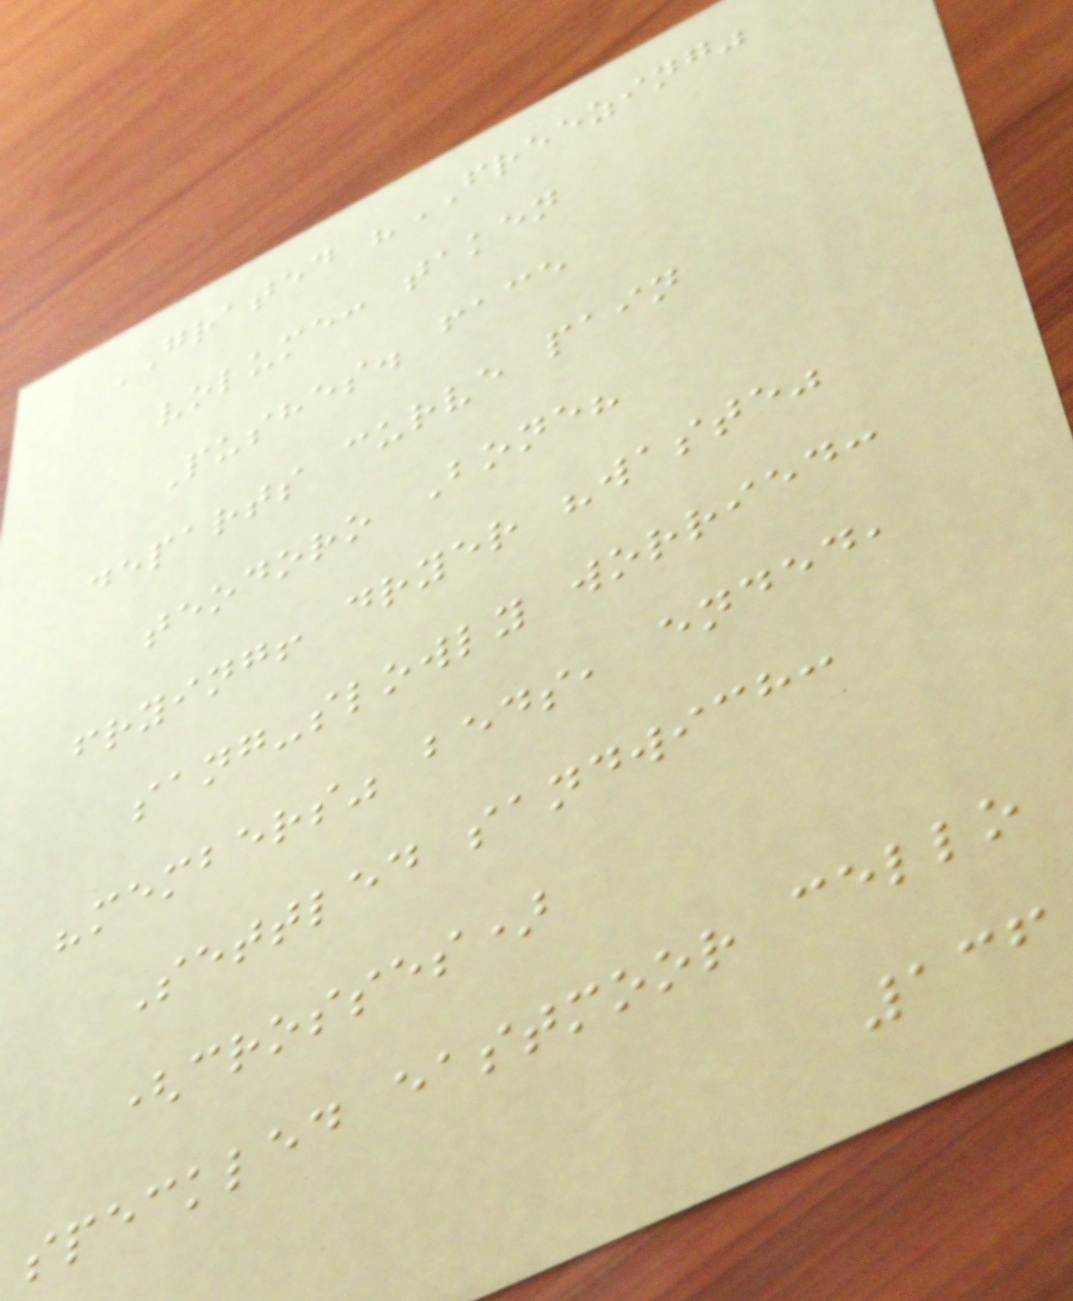GRATED "FREEZING"
volume: taken
Pushes. face
departs curve pain
teodoro Bone?
frying! dryer "waste"
sang-slowly worried:
"members" beds, ended,
Settled sandwich:
(crosses)
speckled eastmoor cello
136
